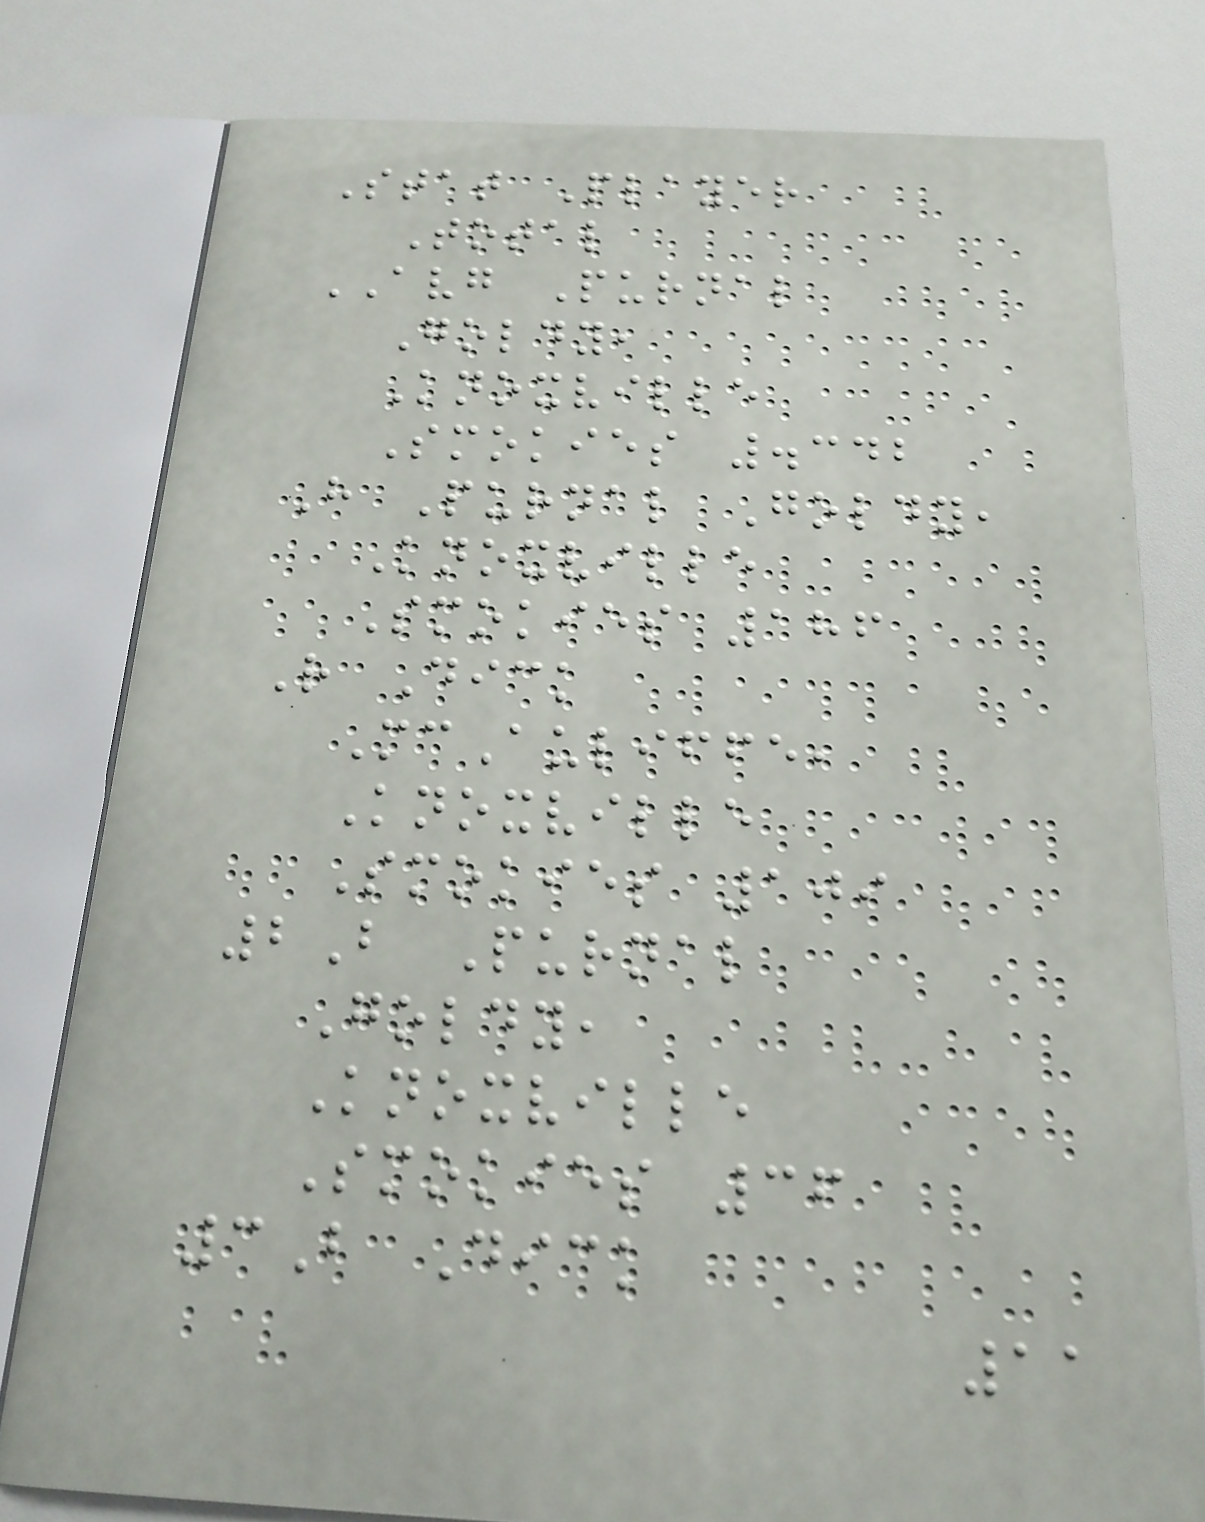Stat Player
Total
AVG Purnal
Goldy,
Knoxville
Smokies .342
H Purnal Goldy,
Knoxville
Smokies 186
R Dick
McAuliffe,
Knoxville
Smokies 109
2B Purnal
Goldy,
Knoxville
Smokies 36
3B Dick
11
